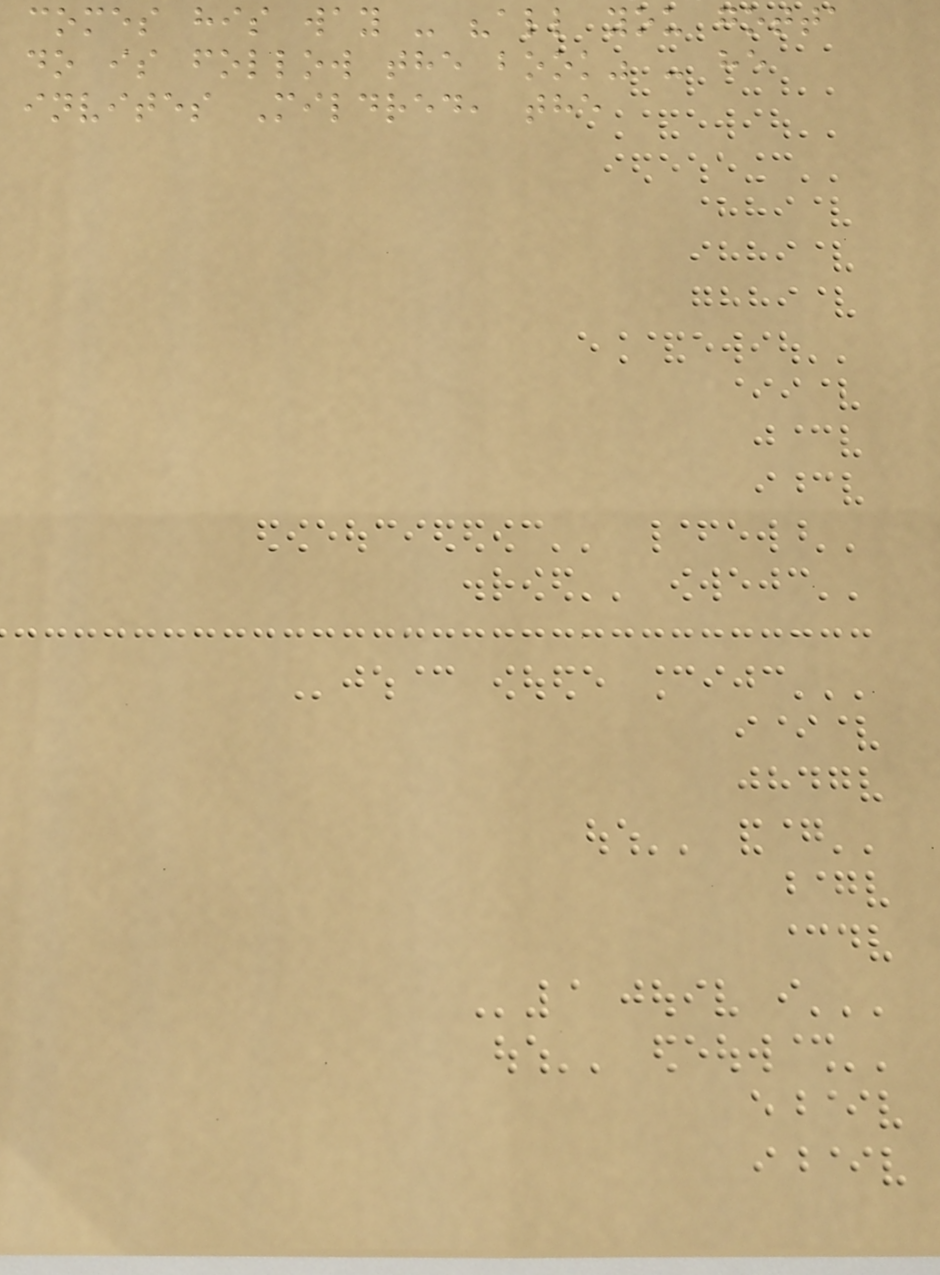comes his way - "all you gotta
do is follow the book" - he
invites Mildred, the
